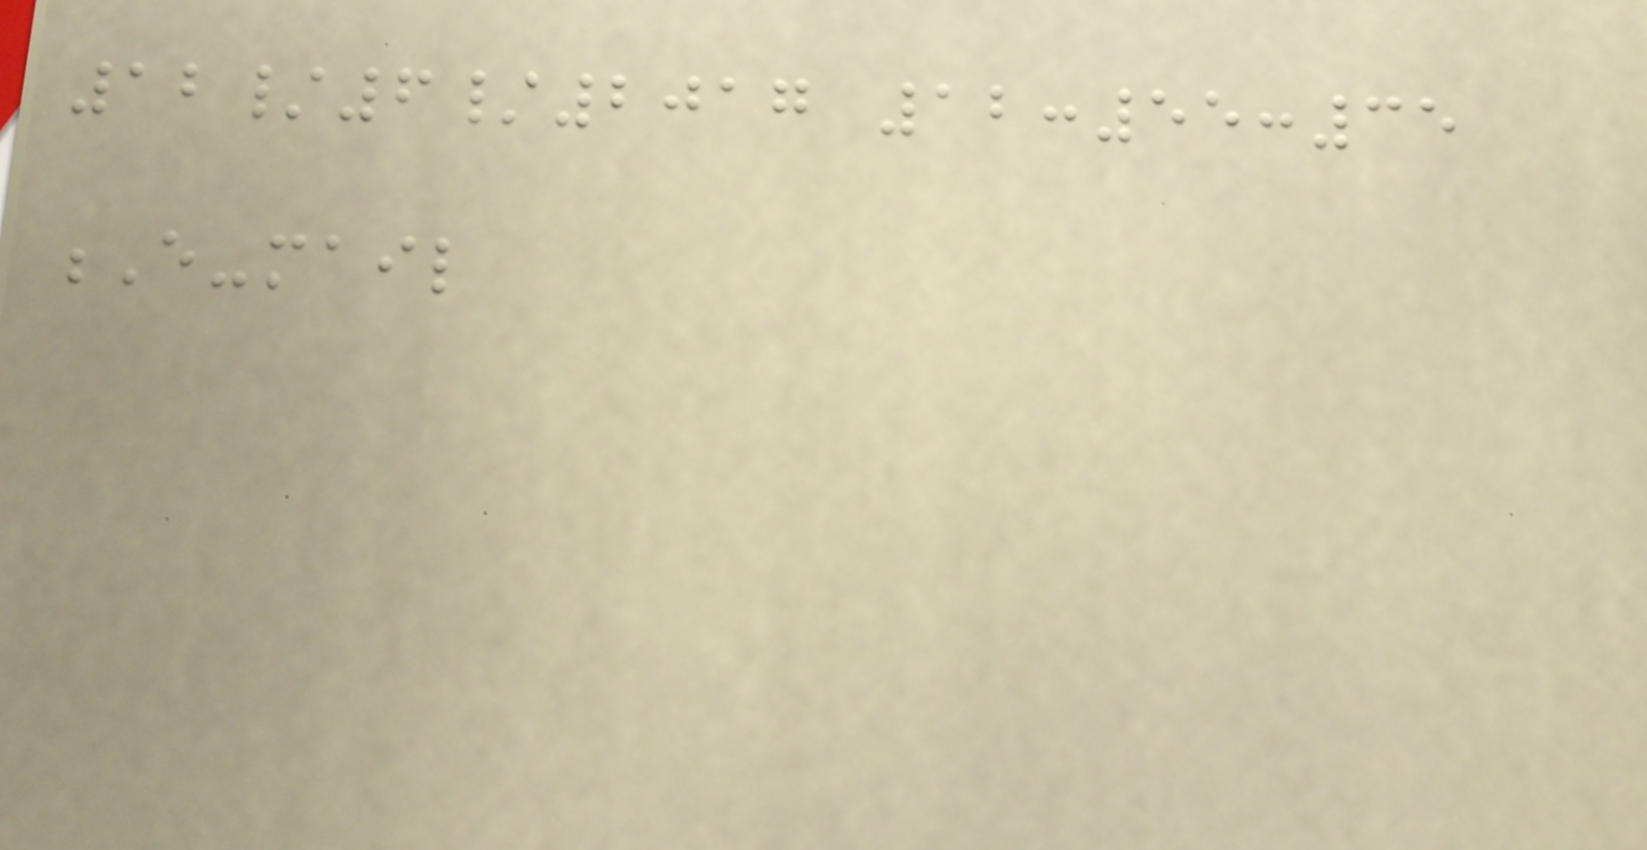12/6/2017 12:55:35
E-mail
